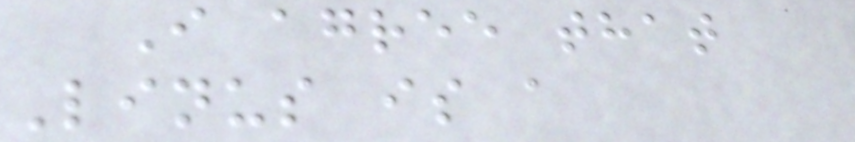I agree that
Linus is a
